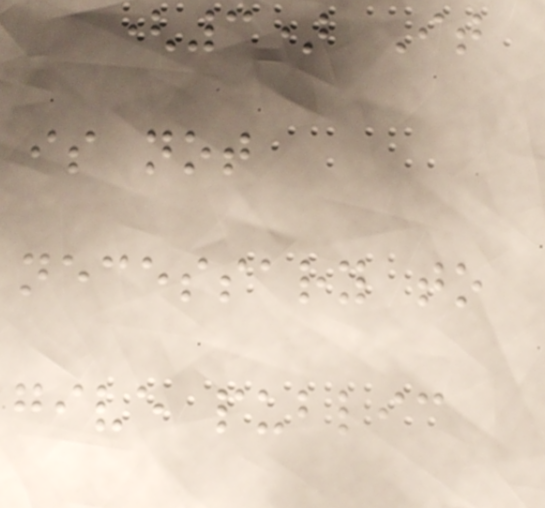(3) It
is not
necessary to
give public
